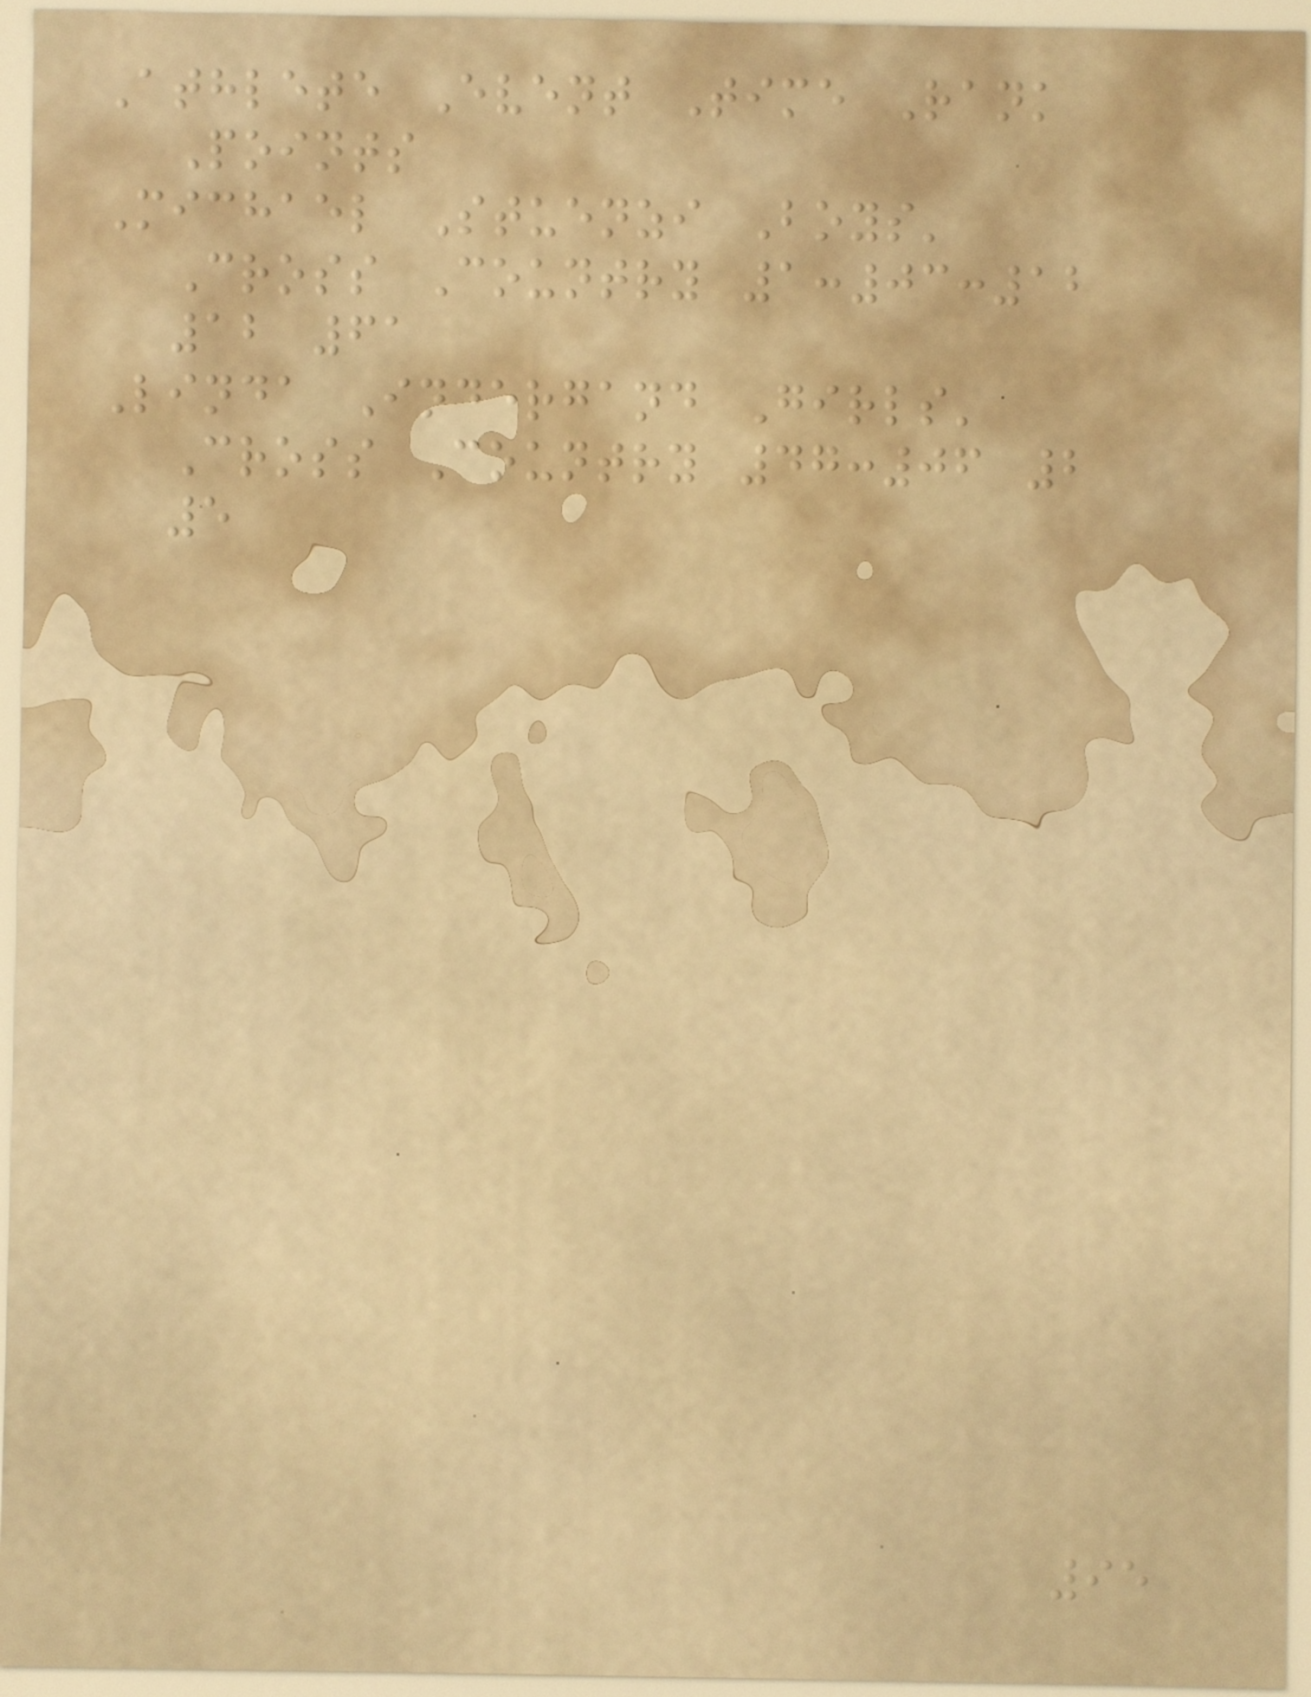Athlete Event Time Rank
Points
Michael Stuenzi Boys'
Cross Country 1:03:12
12 61
Linda Indergand Girls'
Cross Country 47:06 2
5
95
